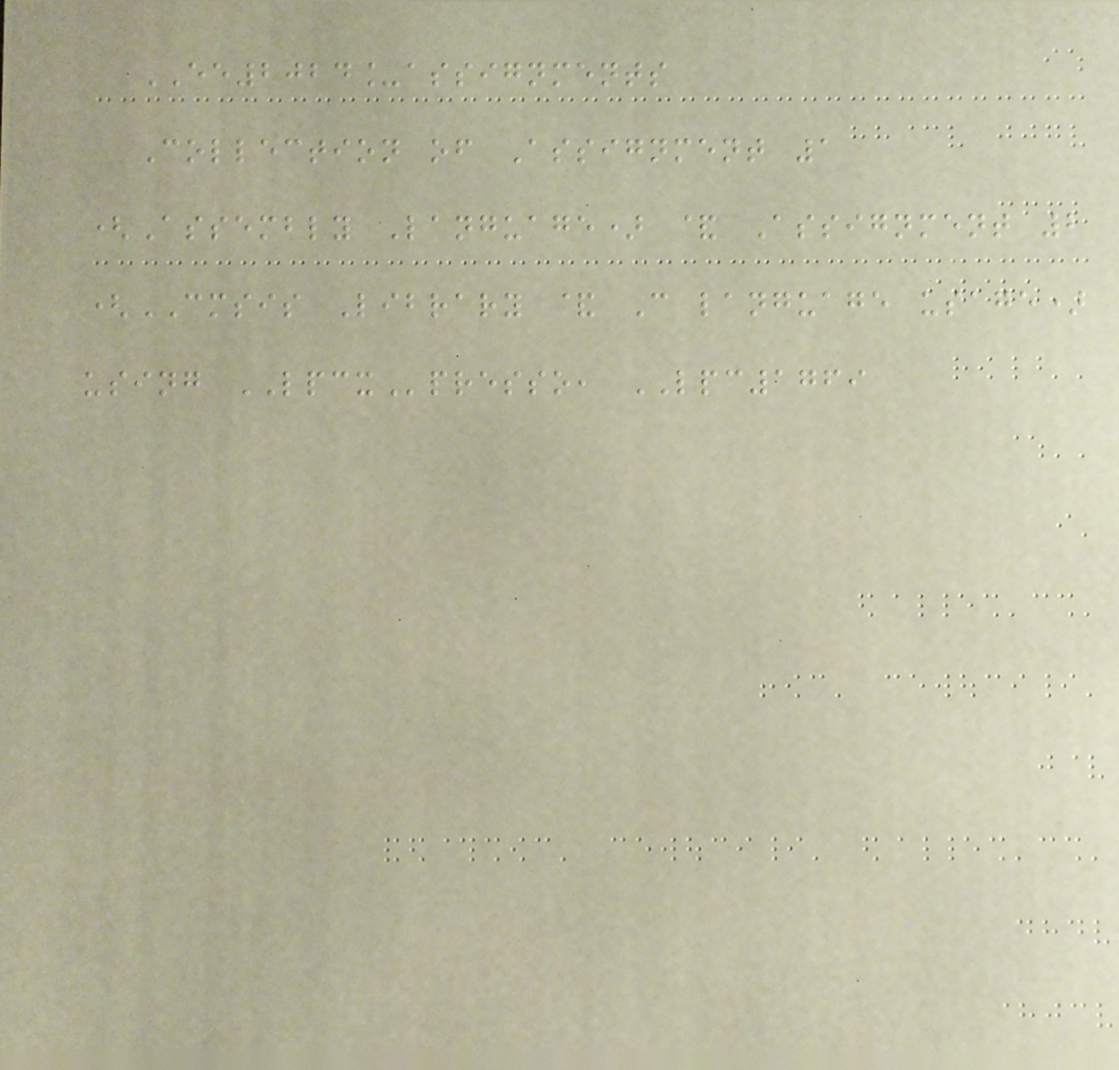EE2024_assignments
Collection of Assignment 1
(Assembly Language) & Assignment 2
(CMSIS Library & C language usage)
using LPCXpresso, LPC1769
